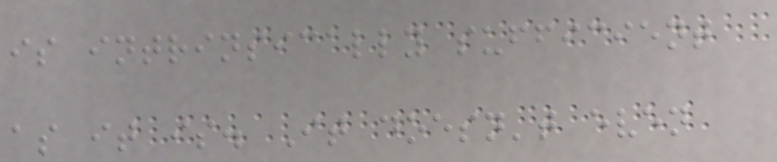is intrinsically sufficient
as it is. It doesn't even
